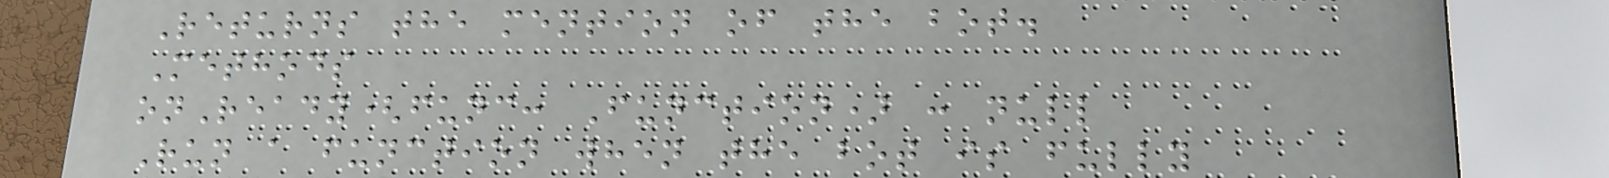Returns the mention of the bot.
Methods
onReady(func: Function) : null
Run a function when the bot is fully
